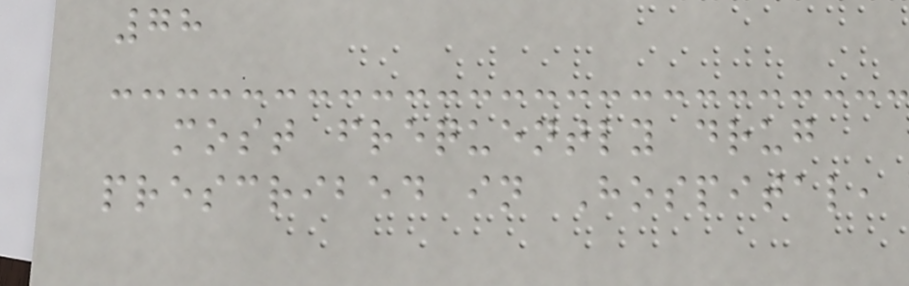78
most frequently drug
prescribed in Hospital,
